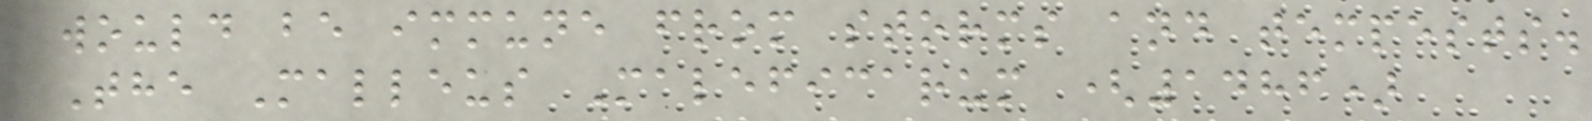would be immune from storms and tempests.
The Malleus Maleficarum (1486)
